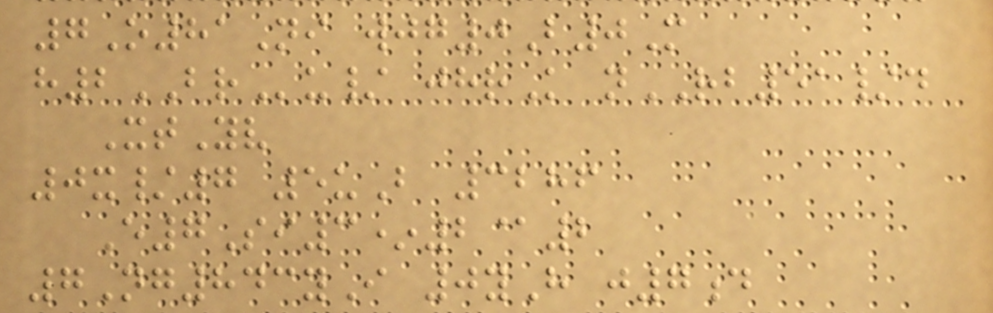7O81Ni wjg0B0M
h2BRu/ jhrK nRB51/d
XtYv
0x/7 5uB 3286
E7Si3*2@2
7Ng843yI 0yH j7d
